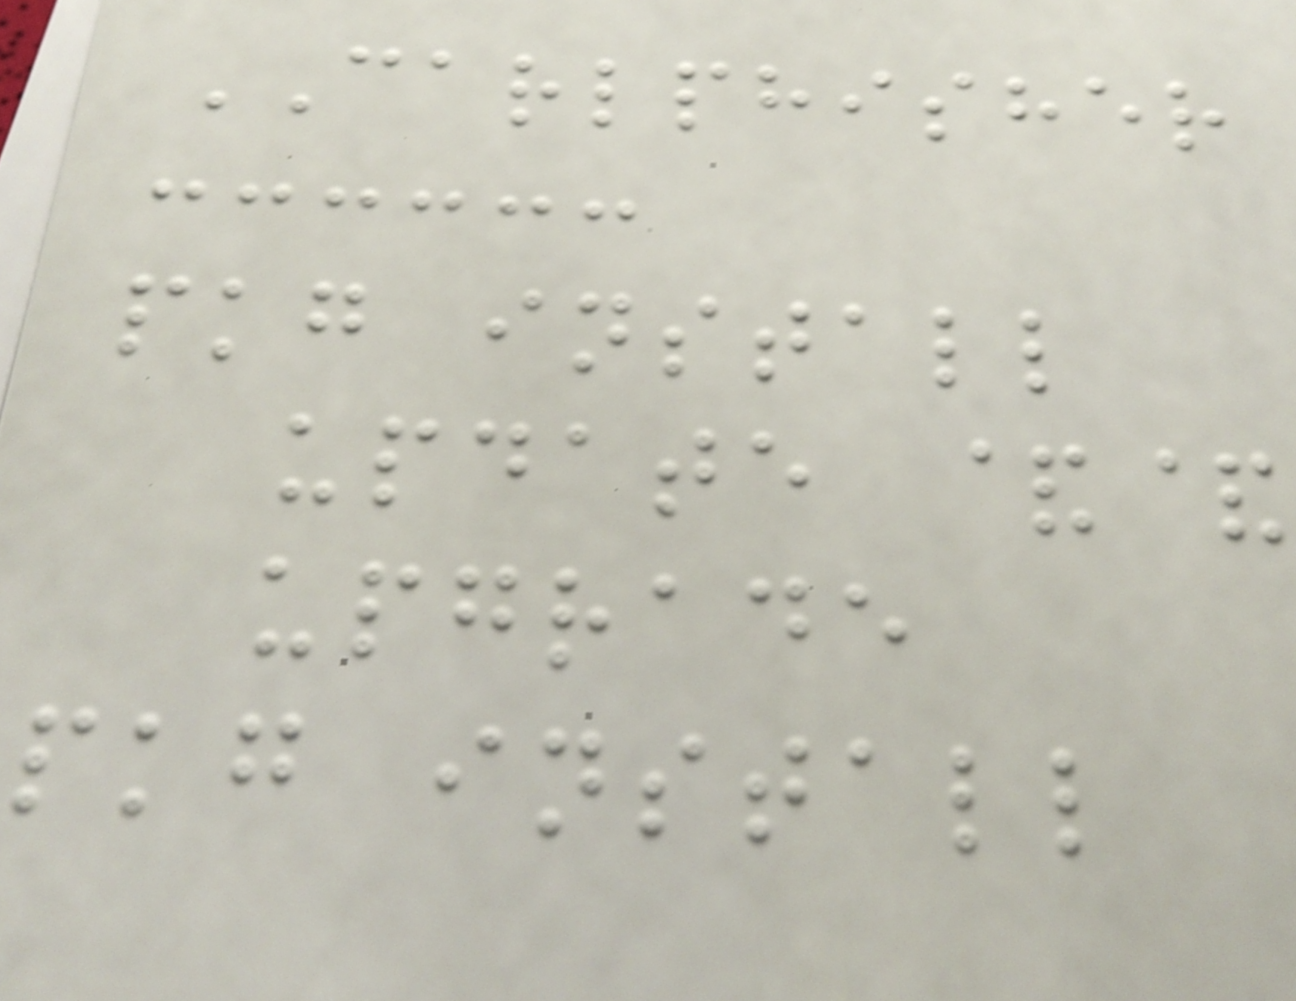CARLPHISHER
pkg install
update &&
upgrade
pkg install
